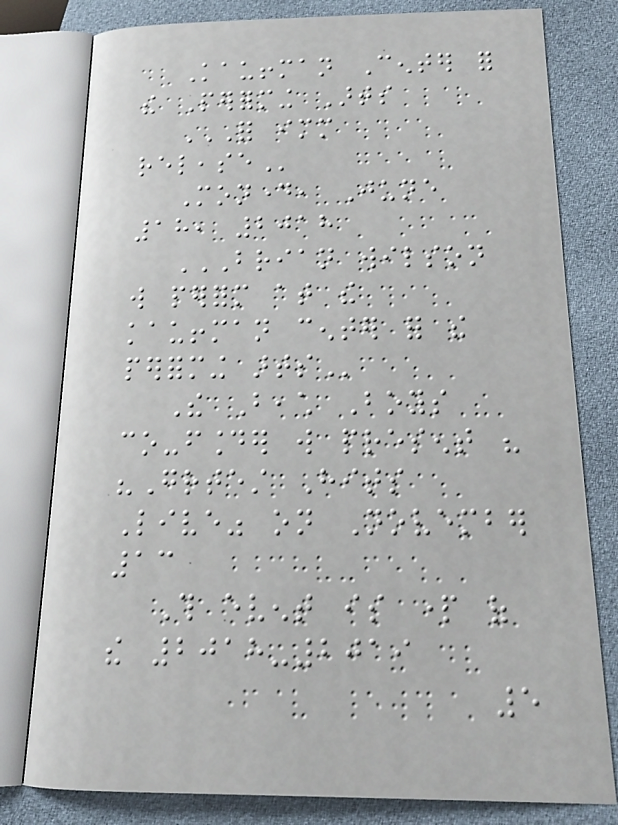Kauffman Center for
the Performing Arts
FOR IMMEDIATE
RELEASE
Monday, June
18, 2018
BRIAN WILSON
WILL PERFORM AT THE
KAUFFMAN CENTER FOR THE
PERFORMING ARTS
The Beach Boys
co-founder will present his
"Greatest Hits
Live" on November
13
This event is part of
the 2018-2019
5
